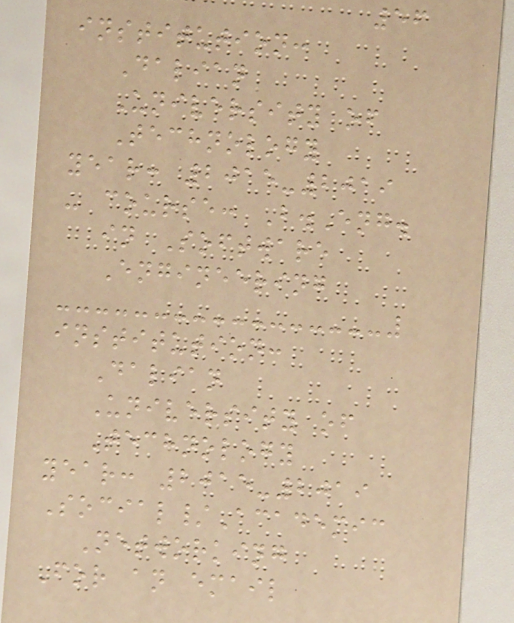56
institution:
Dalian
University of
Technology
year: 2015-2019
- course: B.Eng.
in Software
Engineering
institution:
Dalian
University of
Technology
year: 2015-2019
Social/Academic
Networking
For an email
